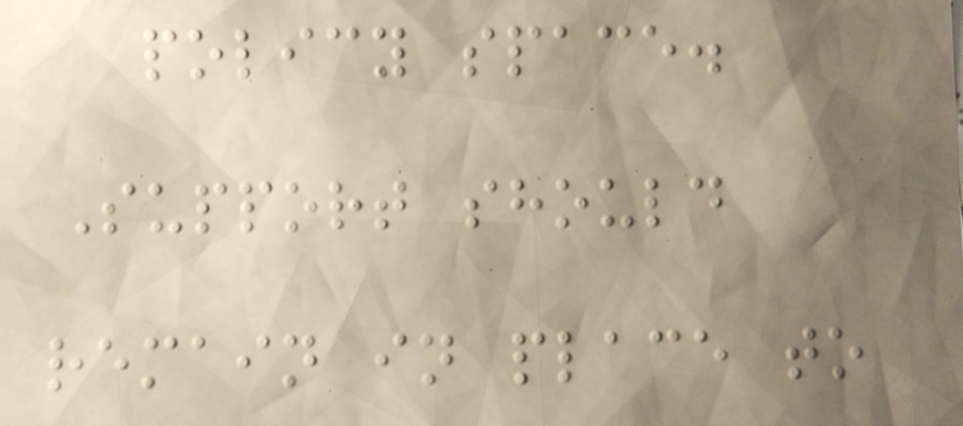policy space.
Support should
remain in place to
